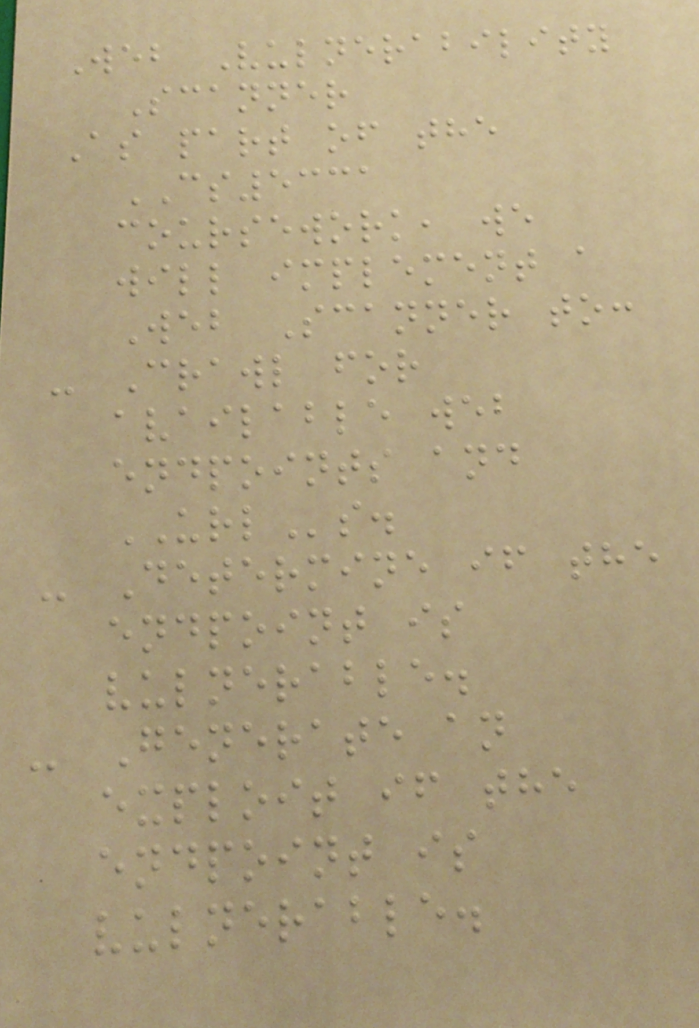Web Vulnerability
Scanner
As part of the
CS5331
coursework, we
will implement a
Web Scanner to:
- Crawl for
available web
endpoints and
URLs.
- Determine if the
endpoint is
vulnerable.
- Generate an
exploit if the
endpoint is
vulnerable.
